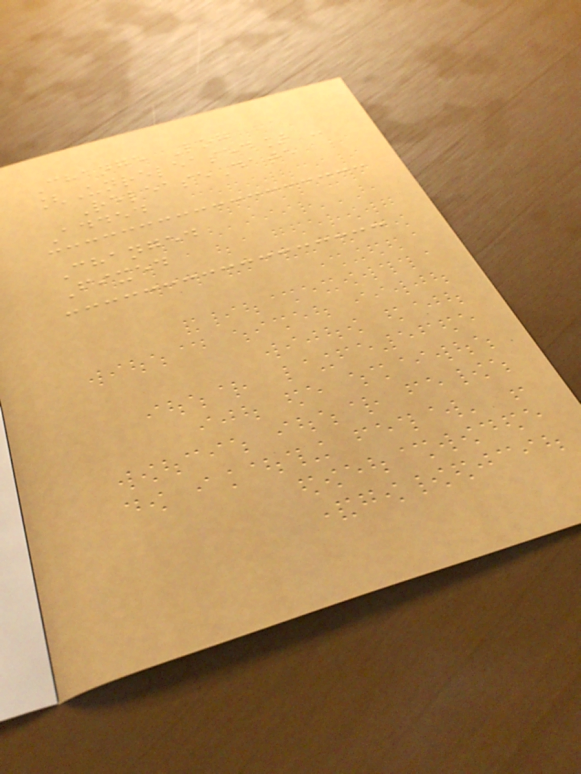Change Log
[Unreleased] -
ReleaseDate
Added
Changed
Fixed
